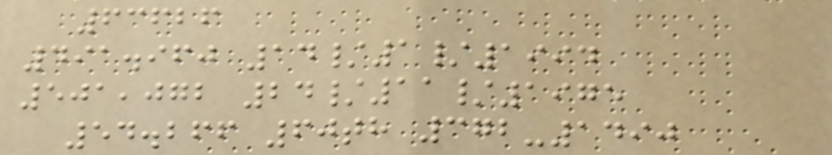63626
491.960 14/1/1994
501,072 24/11/1975
54.266 60th 372-1490
